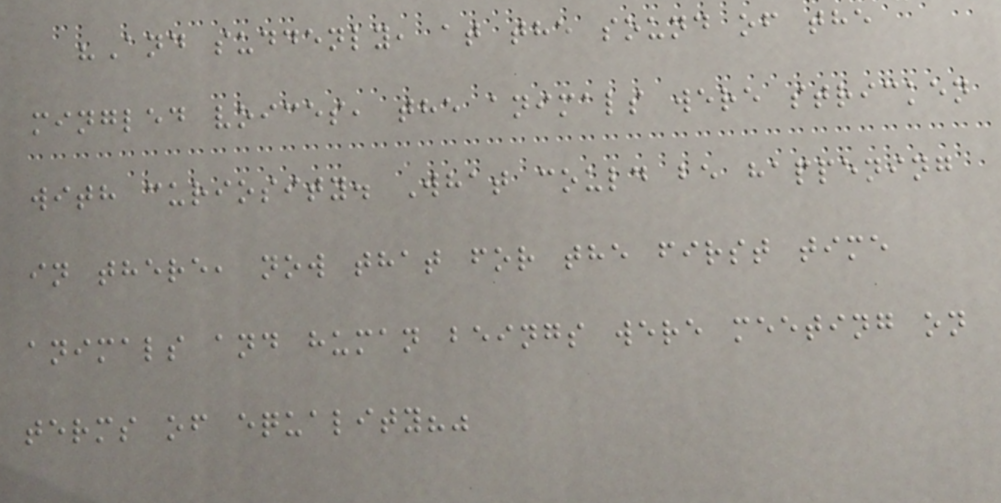"And suddenly, at the sound of the
mingled voices, the animals were stricken
with curiosity. What could be happening
in there, now that for the first time
animals and human beings were meeting on
terms of equality?"
